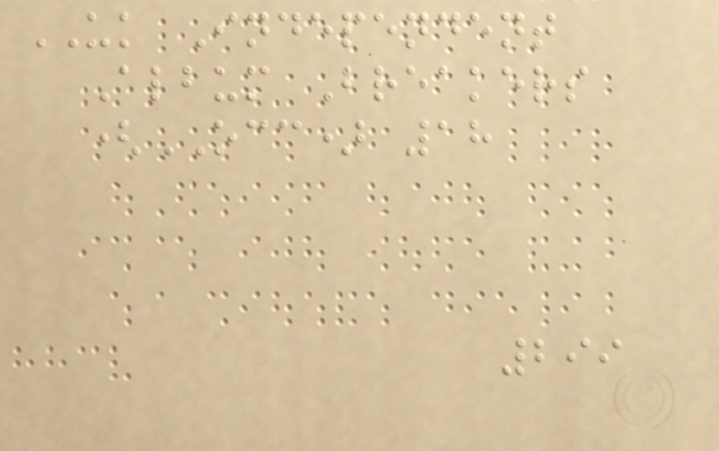UK Independent
Album Breakers
(OCC) 18
299
